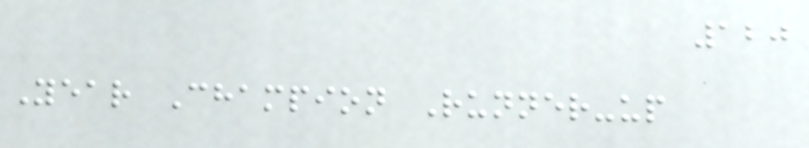120
Year Champion Runner-up
